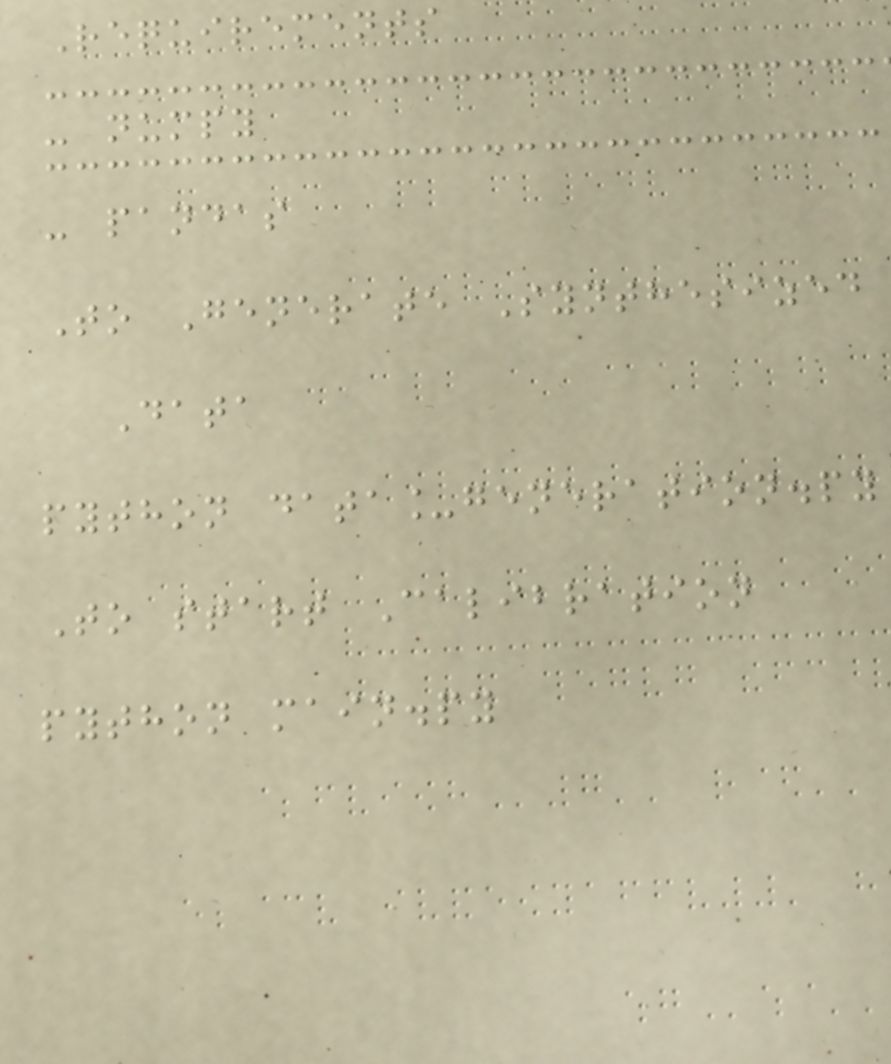Requirements
- numpy
- pandas
To Generate Synthesized
Data
python data_generation.py
To start Calibration
python main.py
